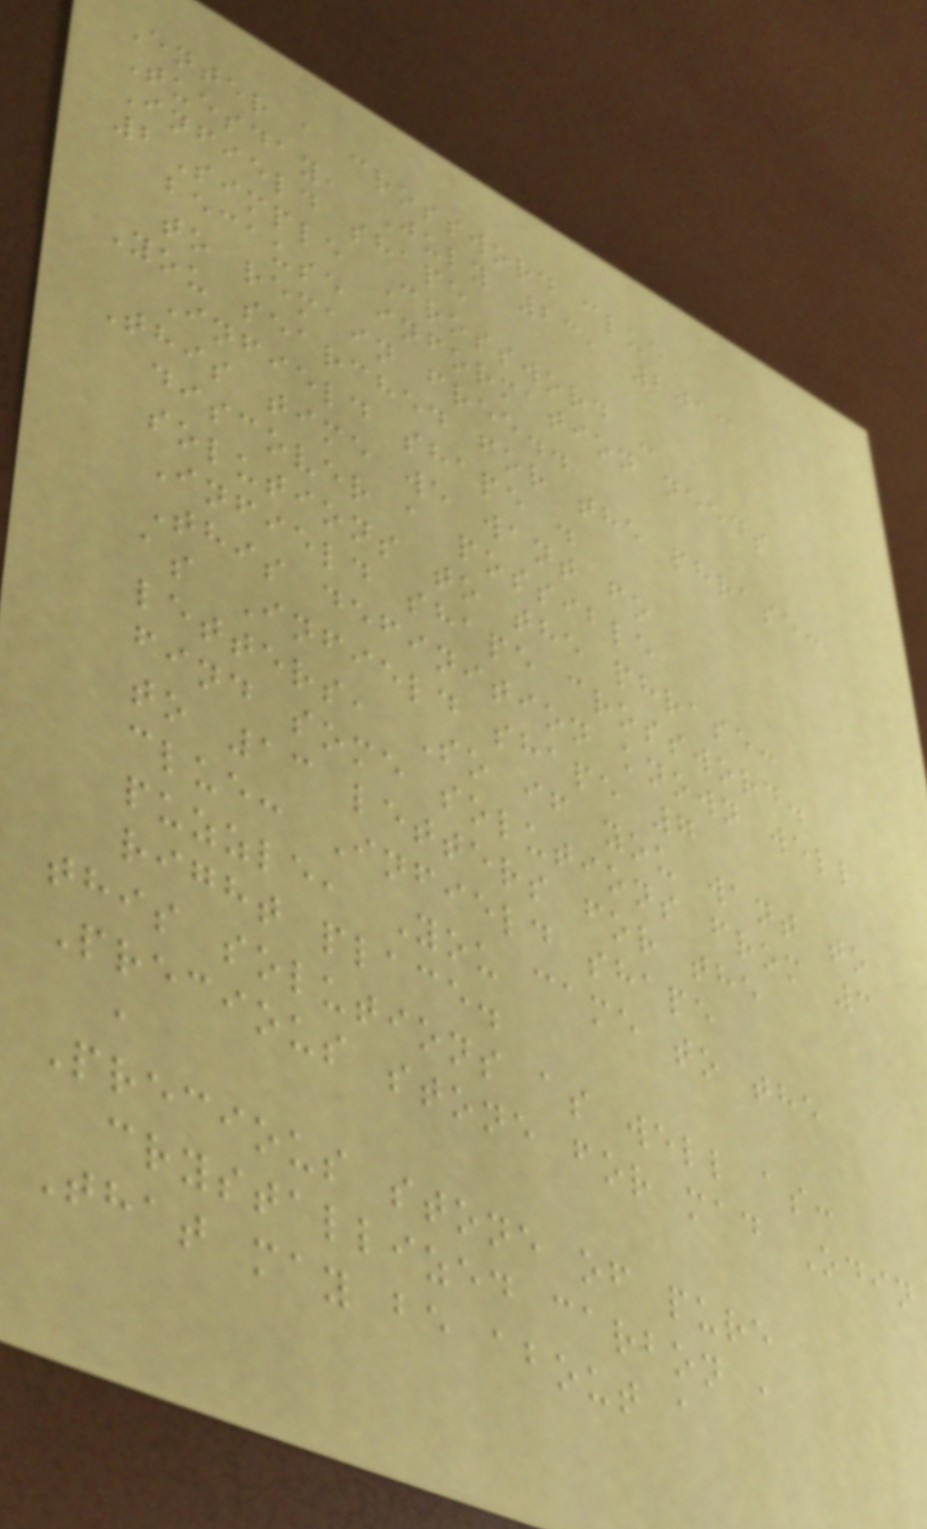Enter a crossword clue
Tuesday, July 23, 2013
Infield shape
2Simple Crossword -
because information needs
to remain free..
You searched for the phrase:
Infield shape .
This time we want fo
discover a possible
solutions to the phrase:
Infield shape crossword.
This definition known well
as Infield shape 7
letters, So if you want to
find some solutions from 3
to 13 letters for the
clue: Infield shape
puzzle, You came to the
right place.
this solutions as well as:
Precious stone for mad Odin
,
Precious stone of pure
crystallized carbon ,
That may be about a
